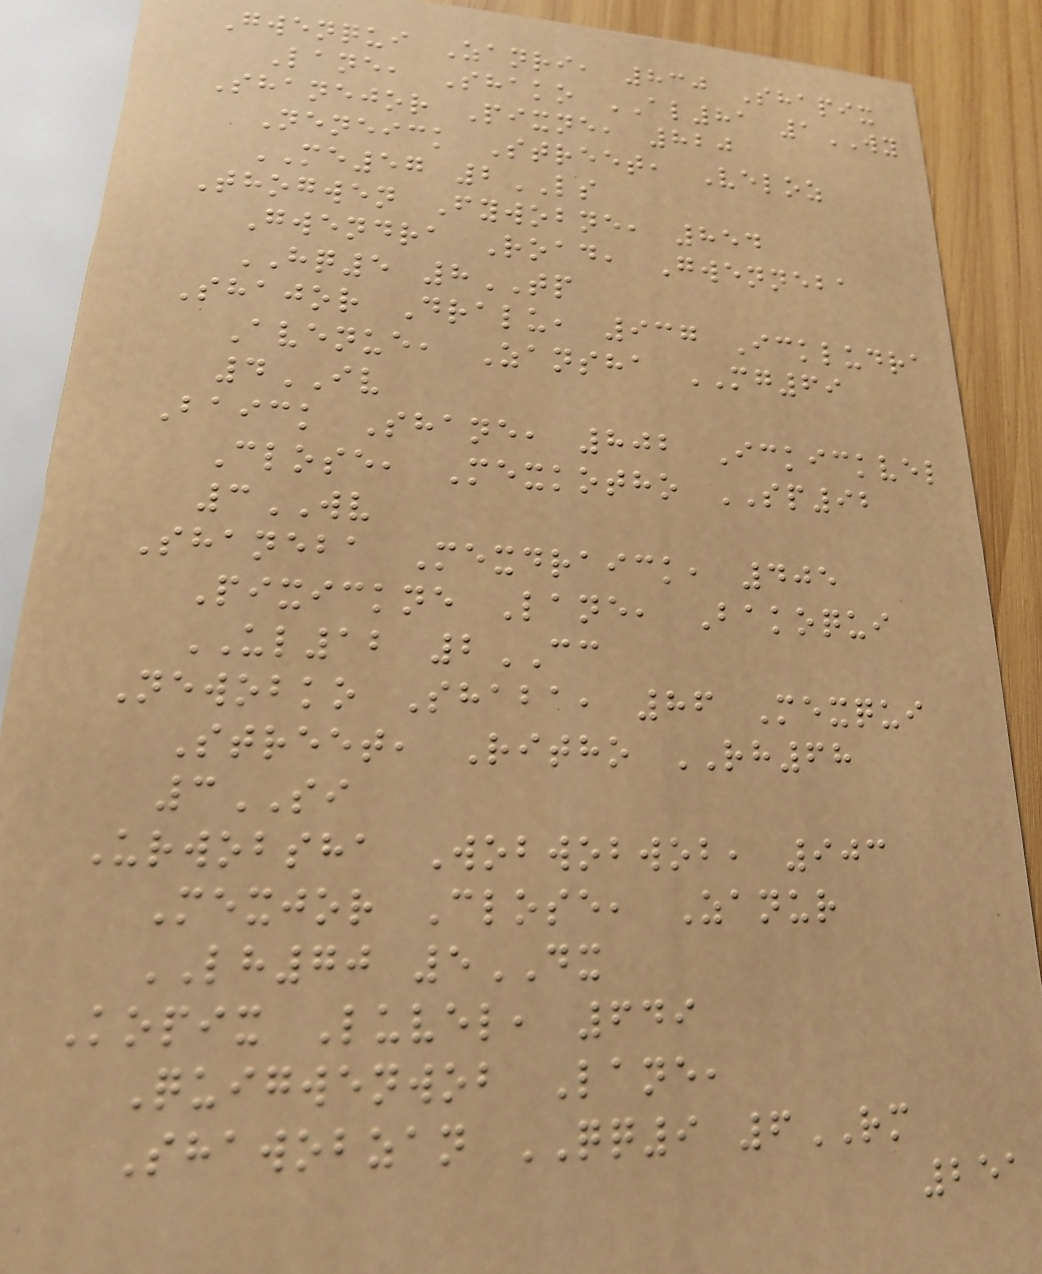Gwenqui Zanri, 830 Shapix
Lane, Shako AL81 1WY
Shanejor Pixne, 820
Neneick Street, Veloz
ME57 2LS
Thogwen Fywobne, 854
Gwendra Road, Gwenneba
HQ5 8TP
Shajor Dralu, 937 Ickludra
Avenue, Zansha MG69
4IV
Baick Shane, 802 Ickickvel
Close, Mexkotho SP92
3WV
Shaneba Mexdraick, 405
Pixickne Lane, Bakoqui
UL12 2CC
Newobko Shaba, 86 Mexqui
Street, Ritho RH68
3SI
Urwobsha Wobwobwob, 903
Mexjor Close, Zanur
LH70 5DX
Kopix Luvel, 649
Quigwenwob Lane,
Shawobzan QQ9 6RM
251
